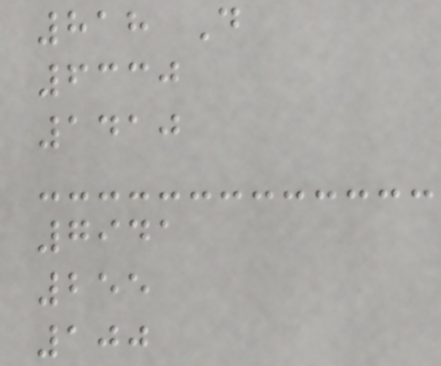818 D
6330
1410
7941
255
100
